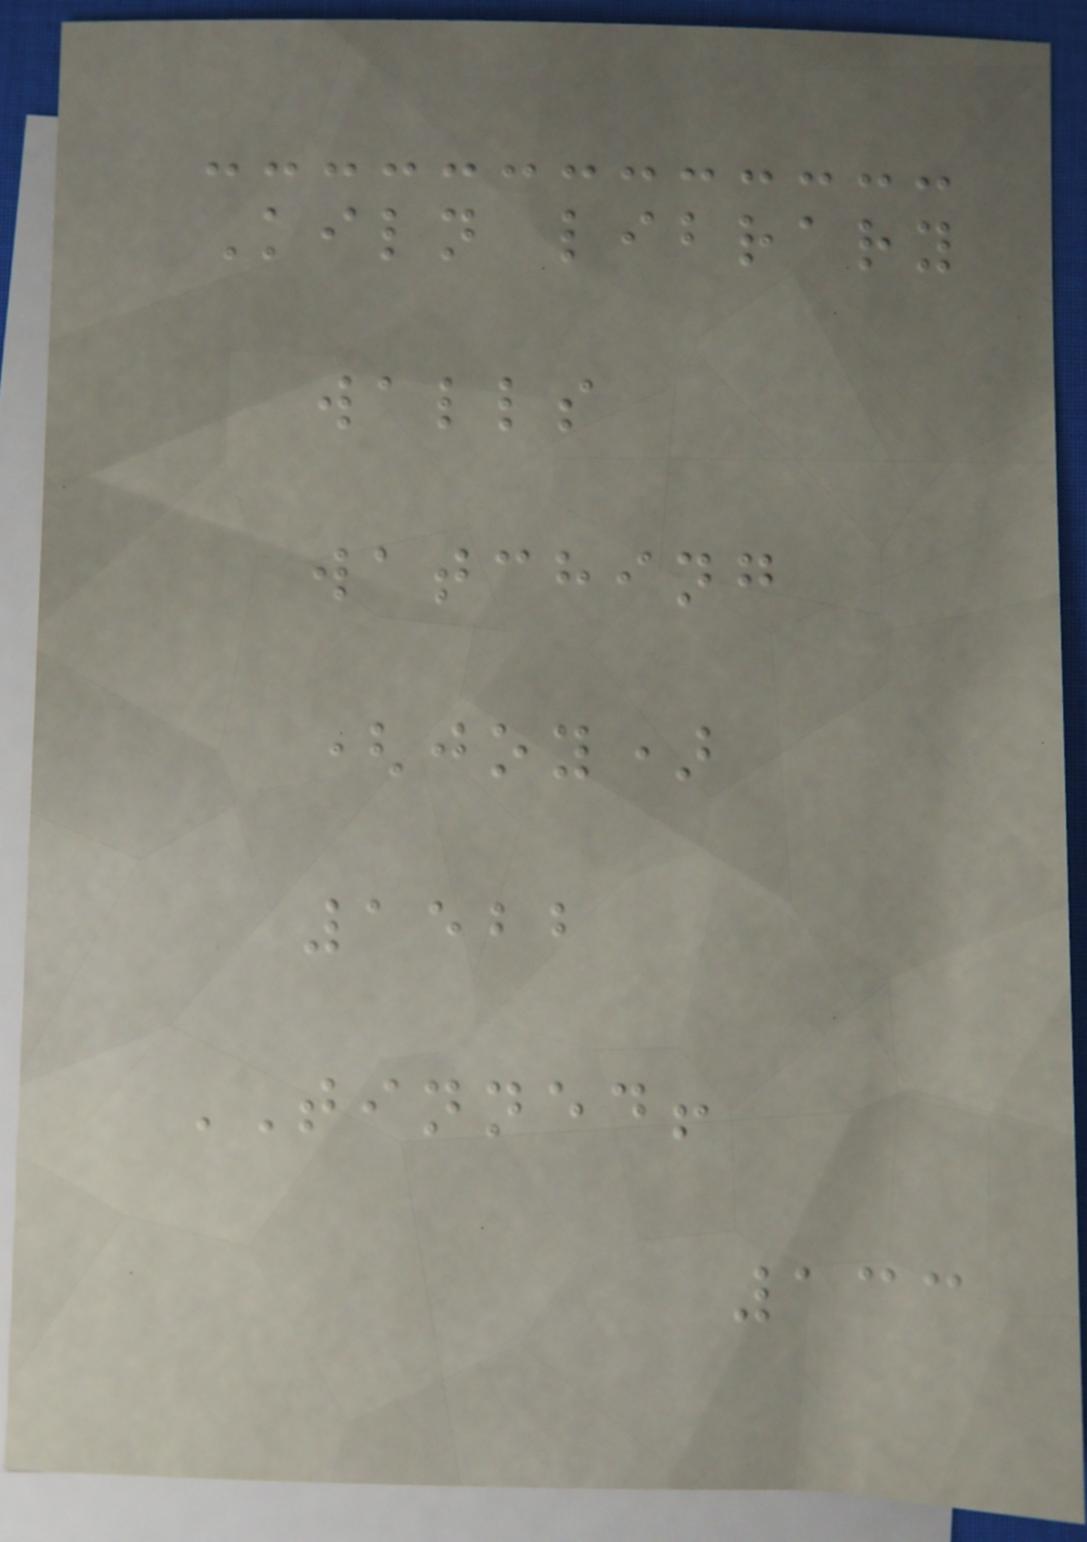Kiln library
walls
watching
(joy)
1522
TINNED!
133
